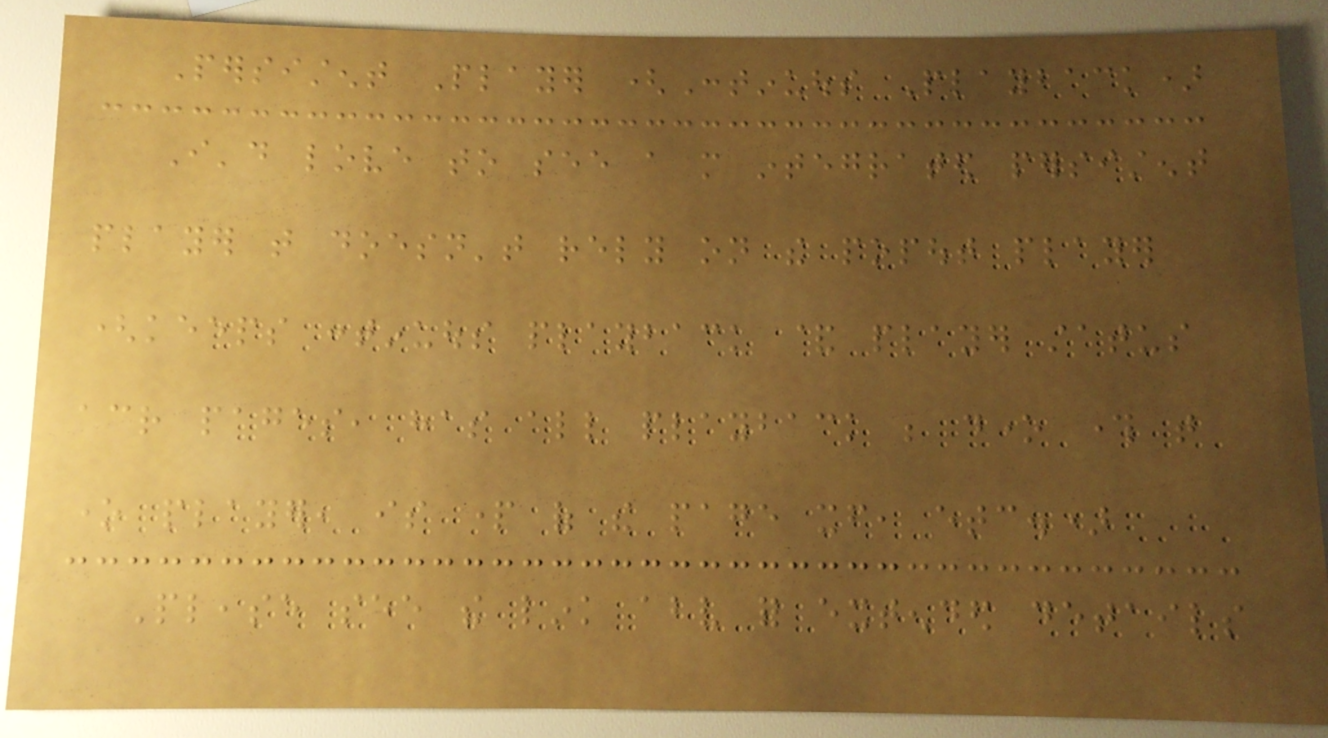Persistent Player (Continuous Playback)
I'd love to see a more integrated persistent
player that doesn't rely on the popout player
(keeps continuous playback & player status
across pages, has all playback be done through that
one player, is part of the page itself, etc.)
Please see the link above for extended details
